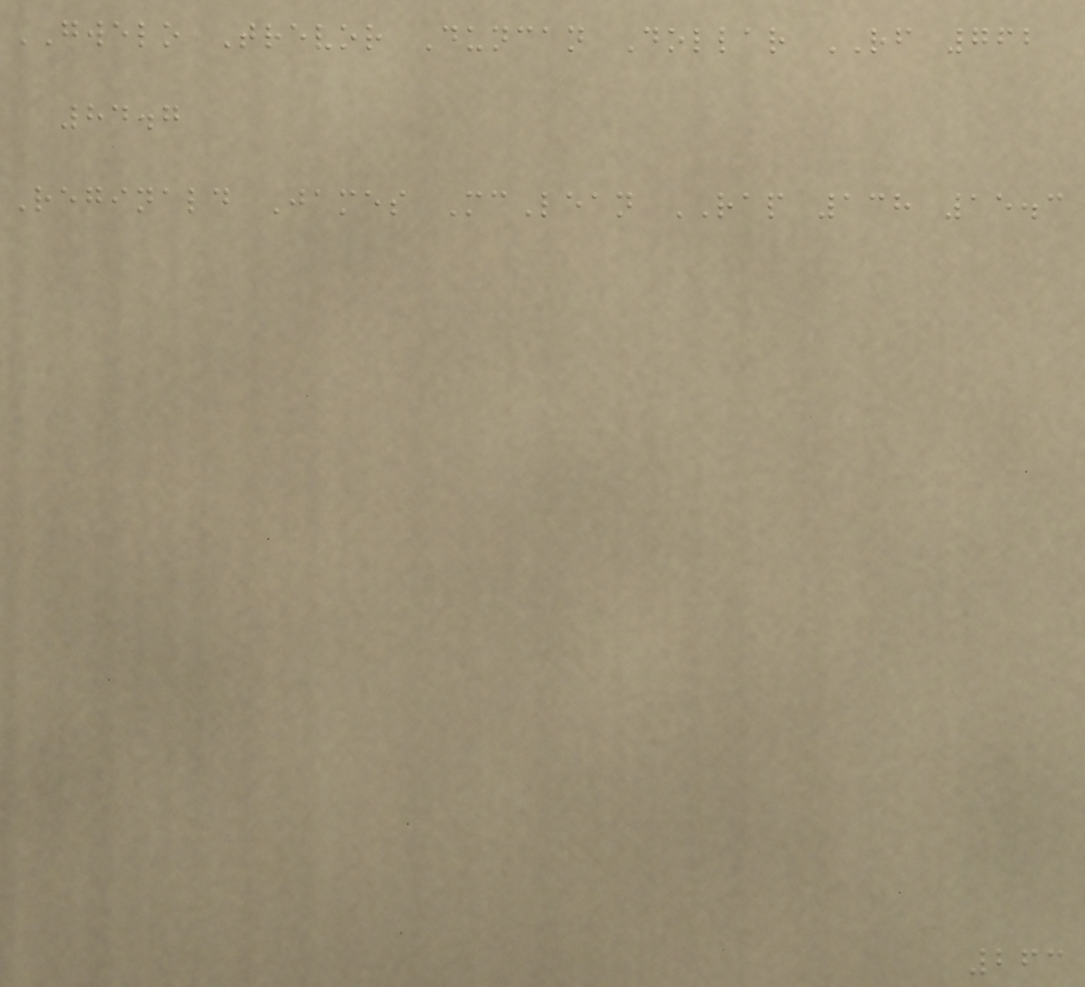GWELO Trevor Duncan Dollar RF 762
84.7
Reginald James McLean RAP 138 15.3
263
